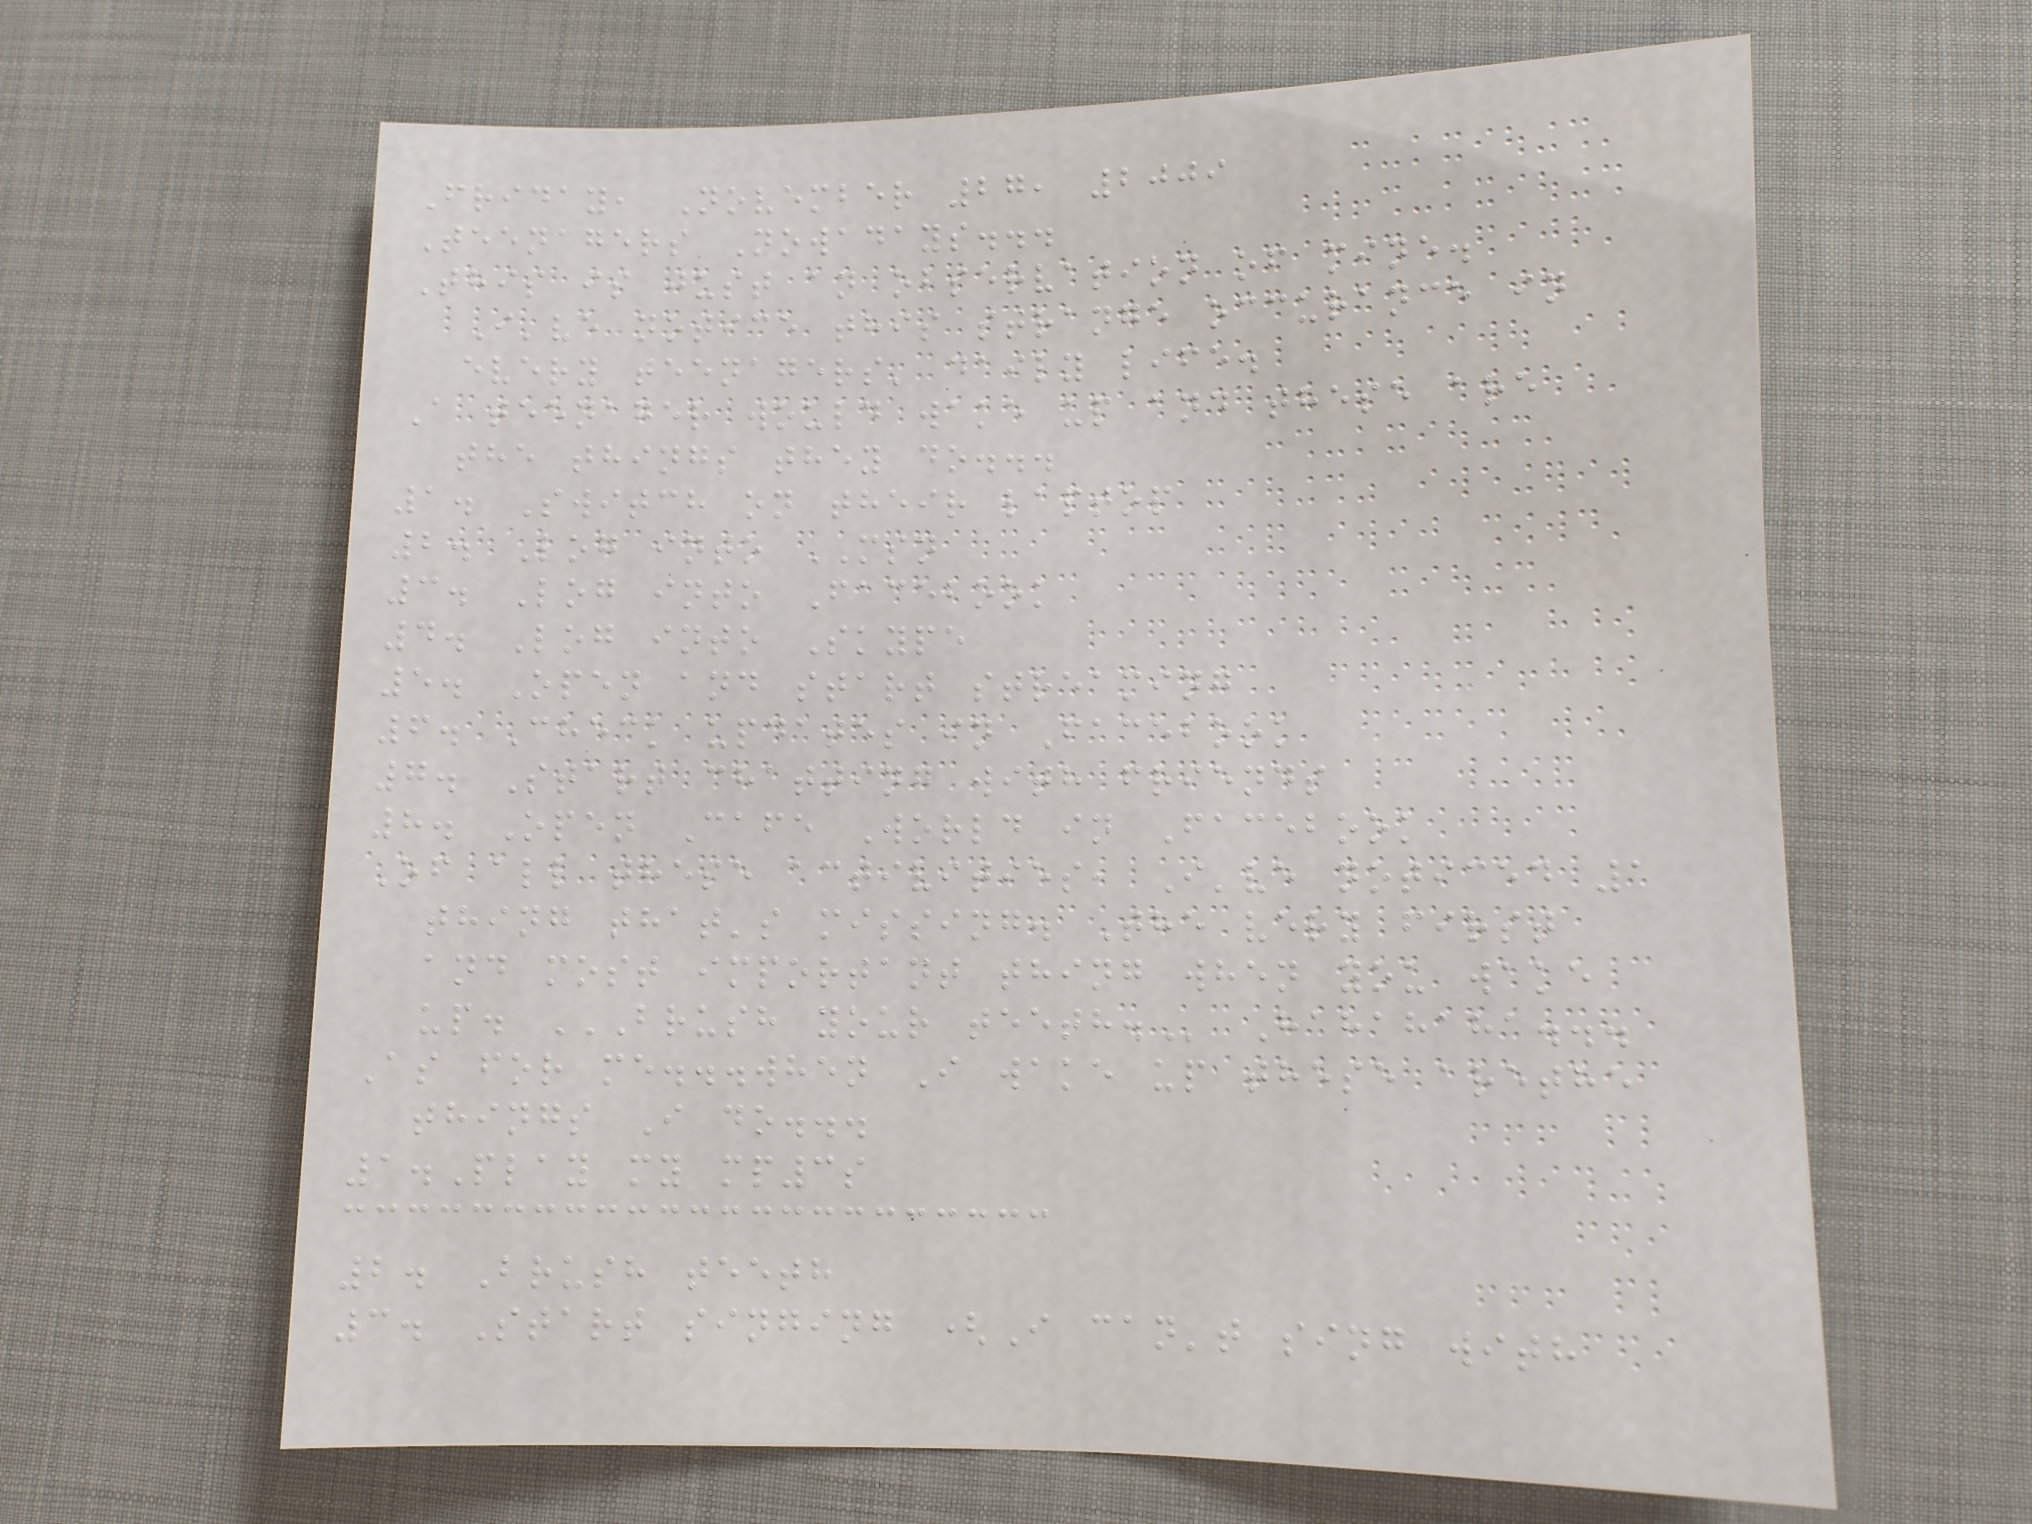Friday, November 27, 2009
Teenagers Nowadays...
This is just an observation of mine.
I've notice this strange occurance in
every teenagers' daily life.
A teenager would wake up and these are
the things they do...
1. Switch on their laptop
2. Log into MSN
3. Log into Facebook
4. Log into Skype
5. Open and start streaming
6. Check updates in Facebook
7. Start chatting with friends
8. Open Cafe World in Facebook
Of all these activities, I've noticed 1
thing that's missing. The very first
and most important thing when you wake
up. BRUSH YOUR TEETH. Hahahaha...
As for me...when I wake up these arethe
things I do...
1.Play my mp3s
2. Brush teeth
3. Start singing (I can't sing with
